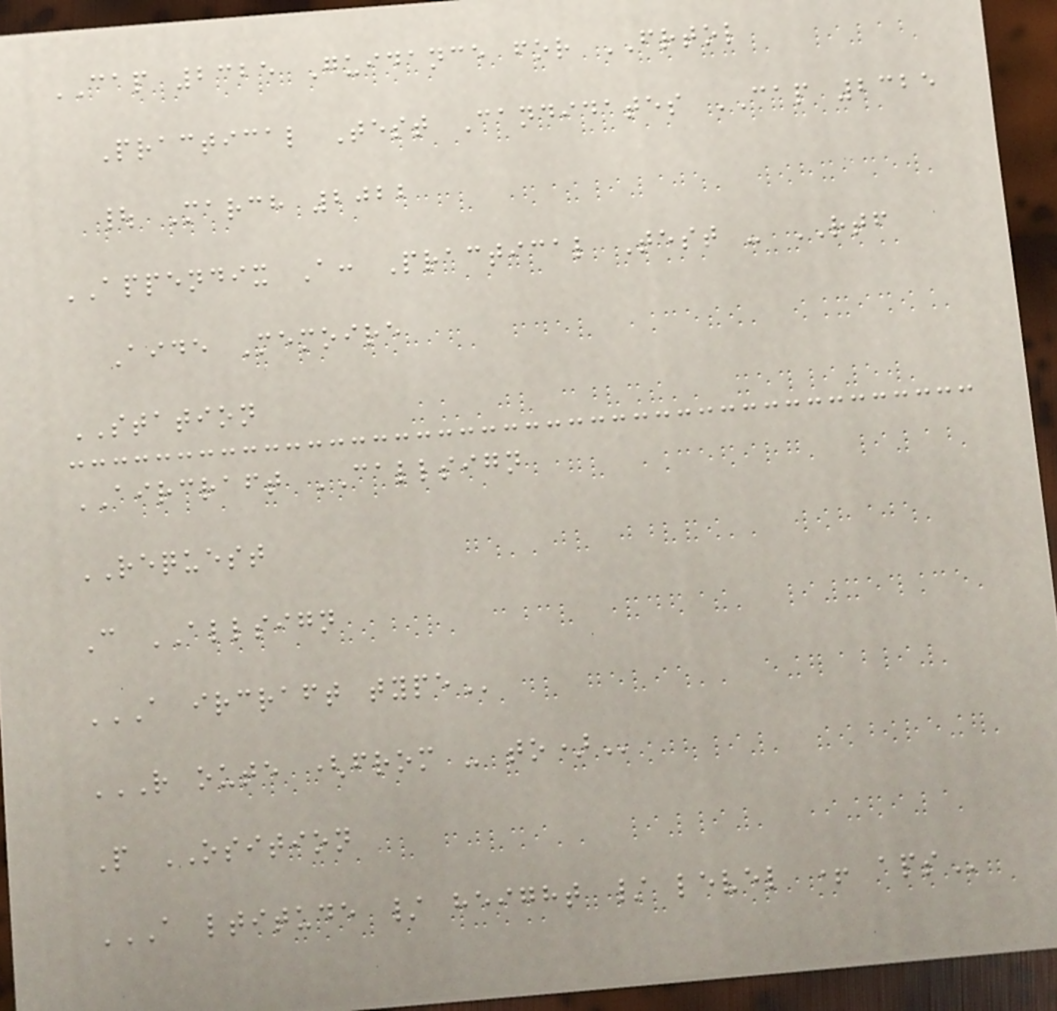CAP 2325 Guidance for FRTOL
Practical Test Candidates CAP 2325
| March 2022
APPENDIX A: Practical Test - RTF
Aide Memoire
STATION
AIRCRAFT CALLSIGN
REQUEST
C ALLSIGN
A IRCRAFT TYPE
R OUTE (FROM - TO)
P OSITION
A LTITUDE / HEIGHT / LEVEL + APS
